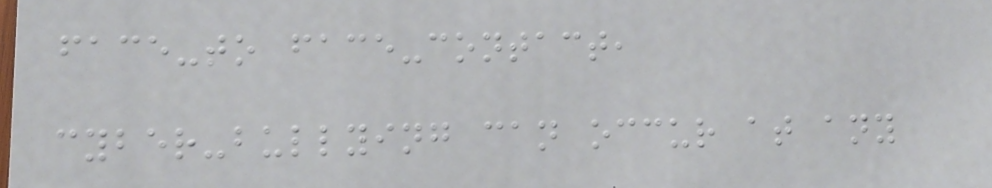face-to face-contact,
cyber-bullying can occur at any
